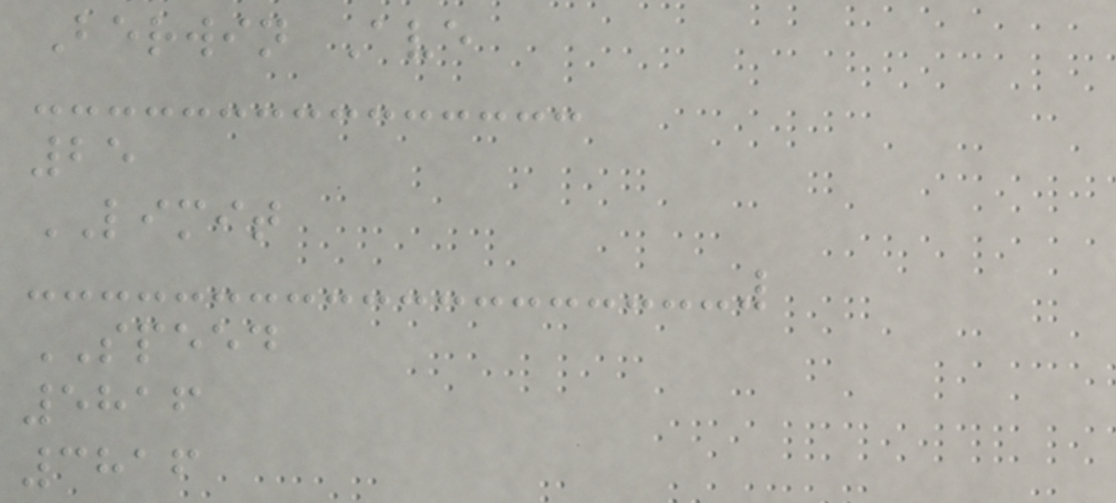Berwin Ave
25
LIMIT
SPEED
5816
3816
